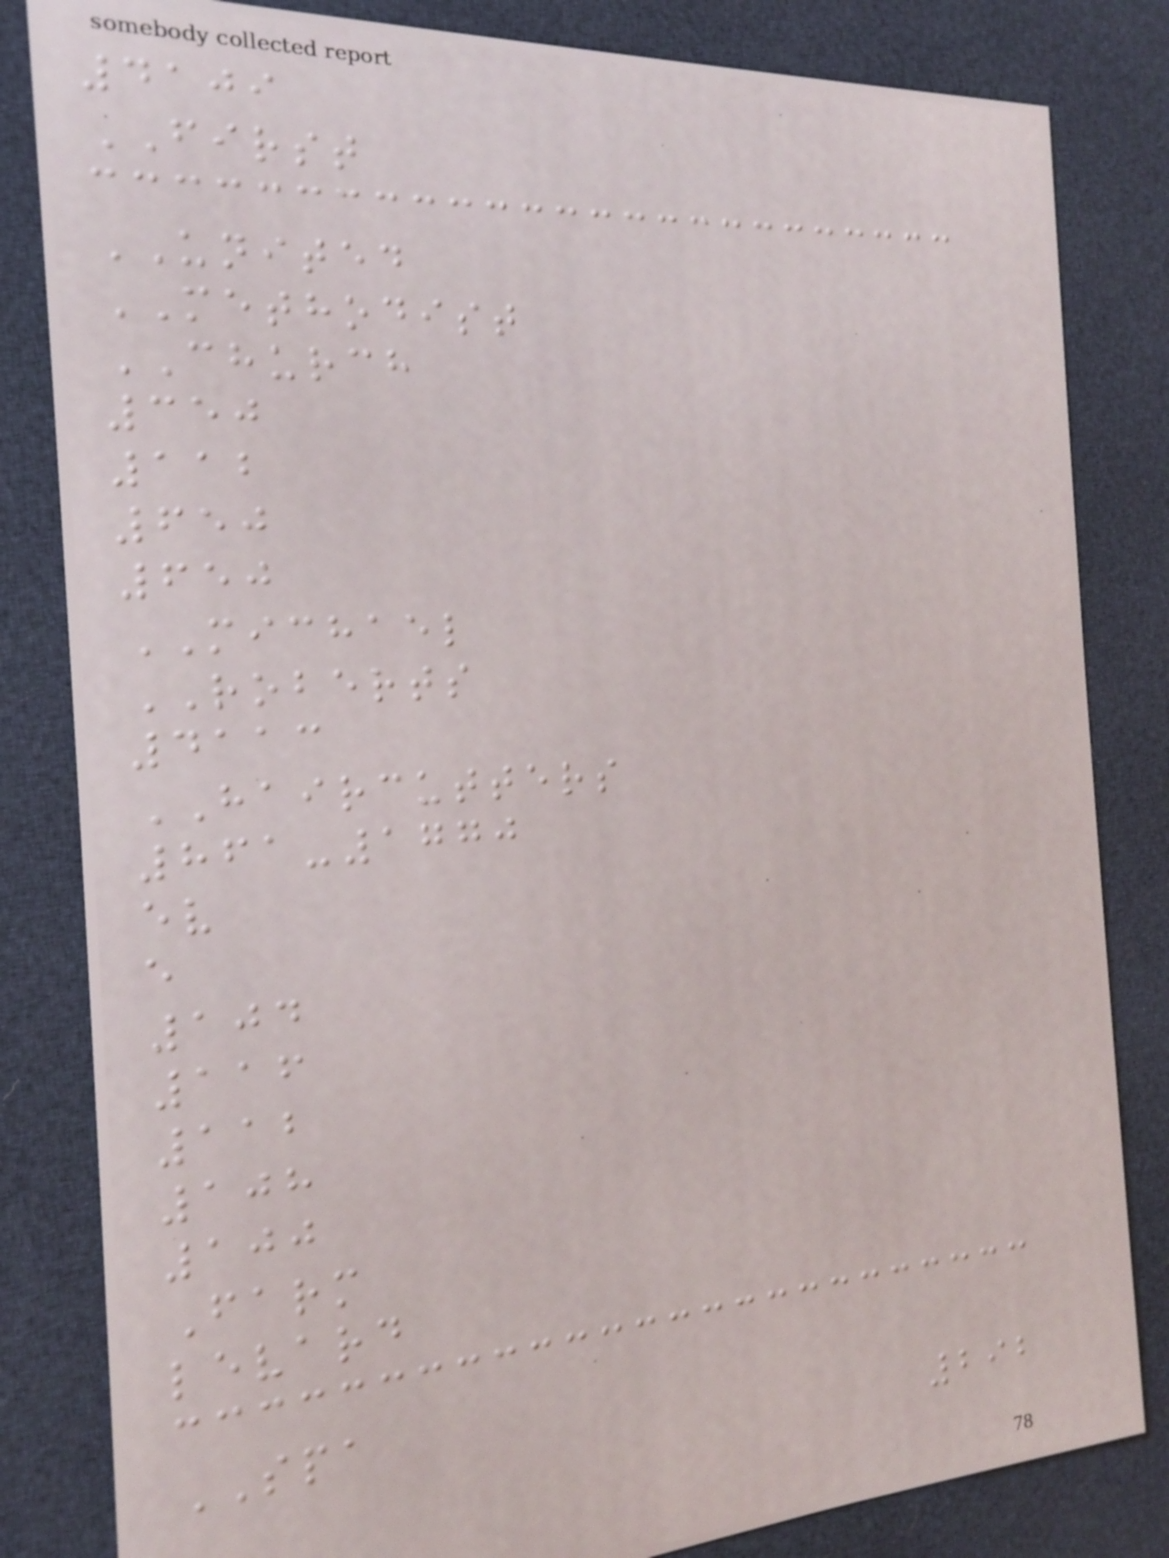4109
FIRST
UNITED
METHODIST
CHURCH
350
112
650
650
MICHAEL
ROBERTS
4113
HAIRCUTTERS
861-1770
ev
e
104
116
112
108
100
Farm
levard
SPA
292
